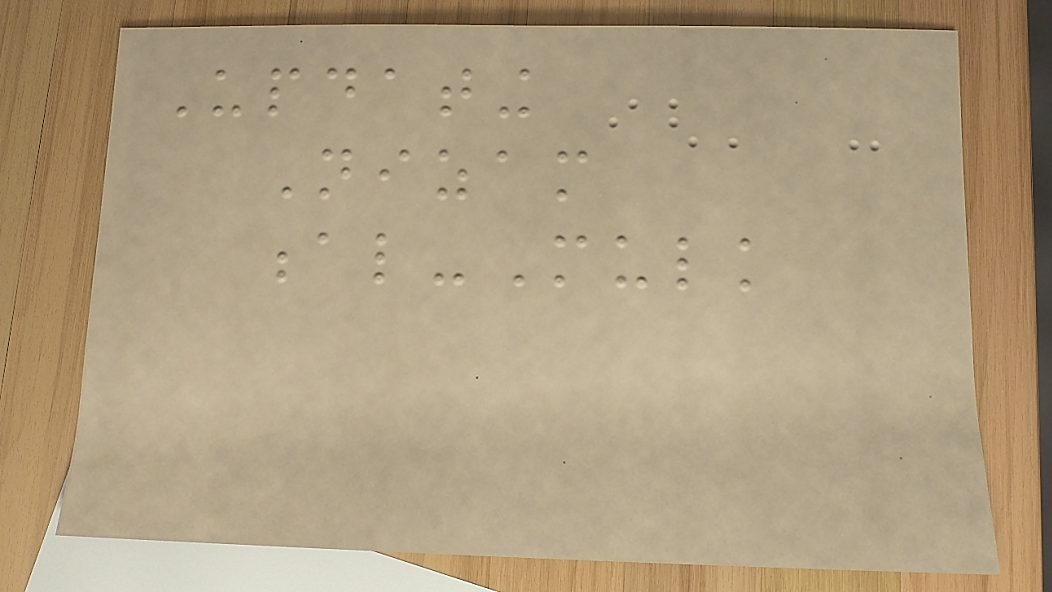Updating
Nizam
al-Mulk
